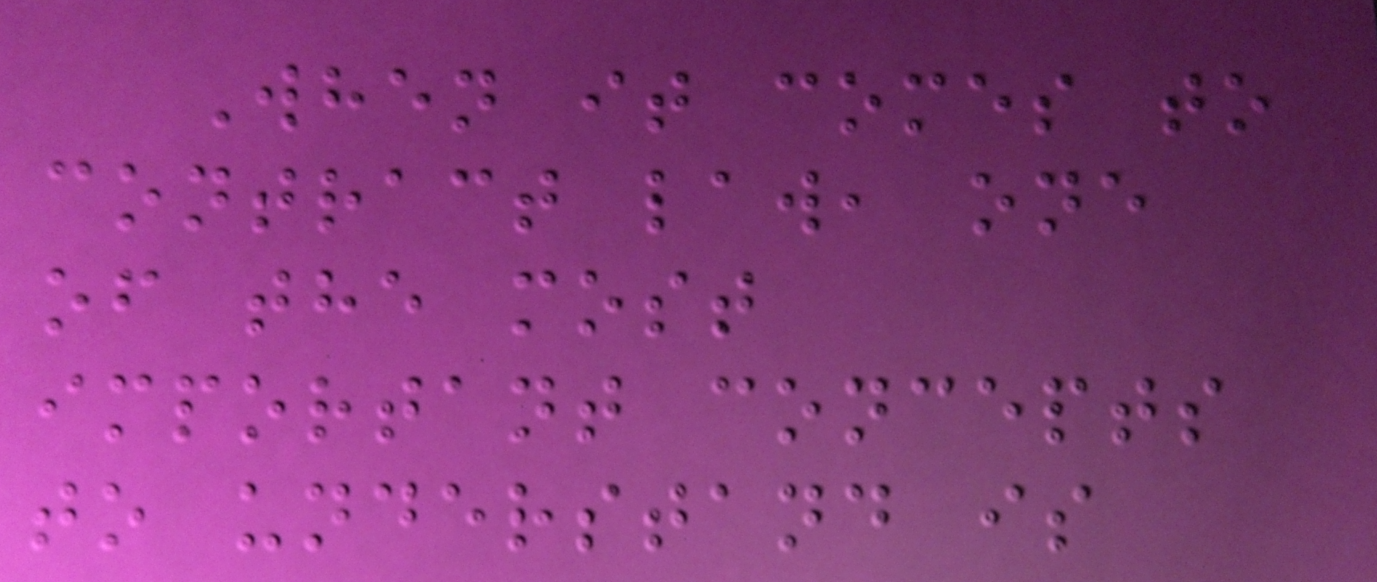When it comes to
contract law, one
of the most
important concepts
to understand is
